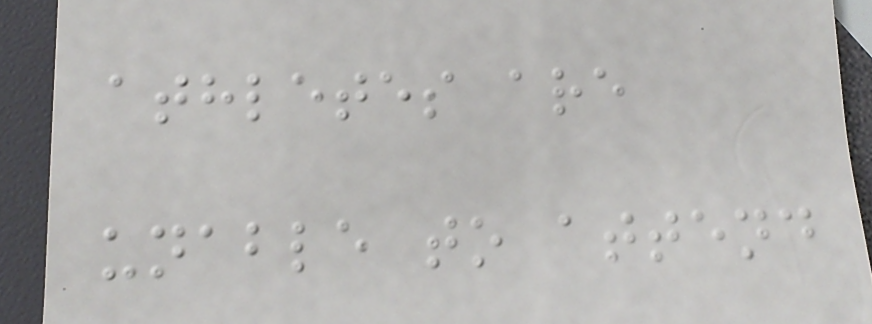athletes are
unable to attend
